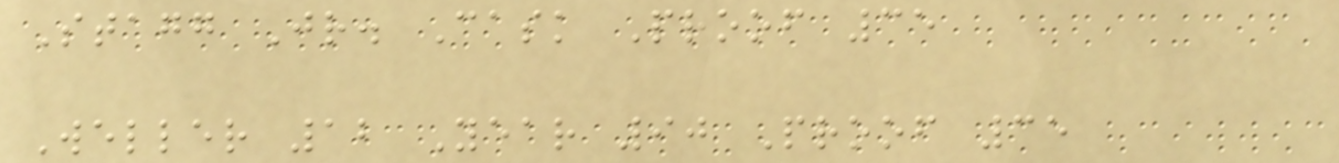Stagg Jr. Cask Proof 35
Weller 12 Year 90 Proof 35
